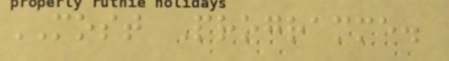MOST Programme.
